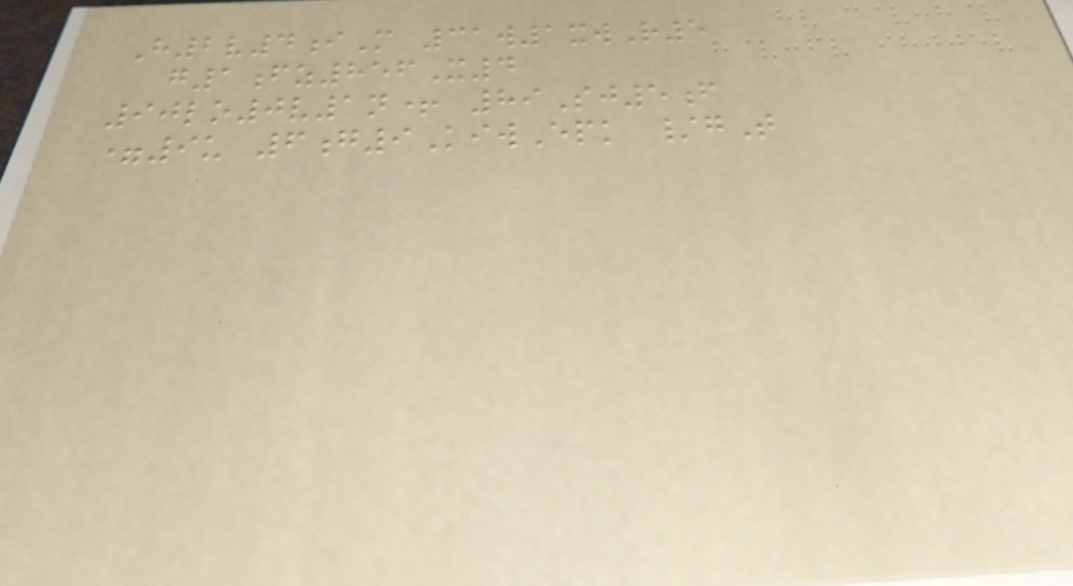H2v4iM 31w1xwR5
g1fz856X4
90lo0v1n+ 89Sj5f
=9u 6g9KiwEpk /gT
